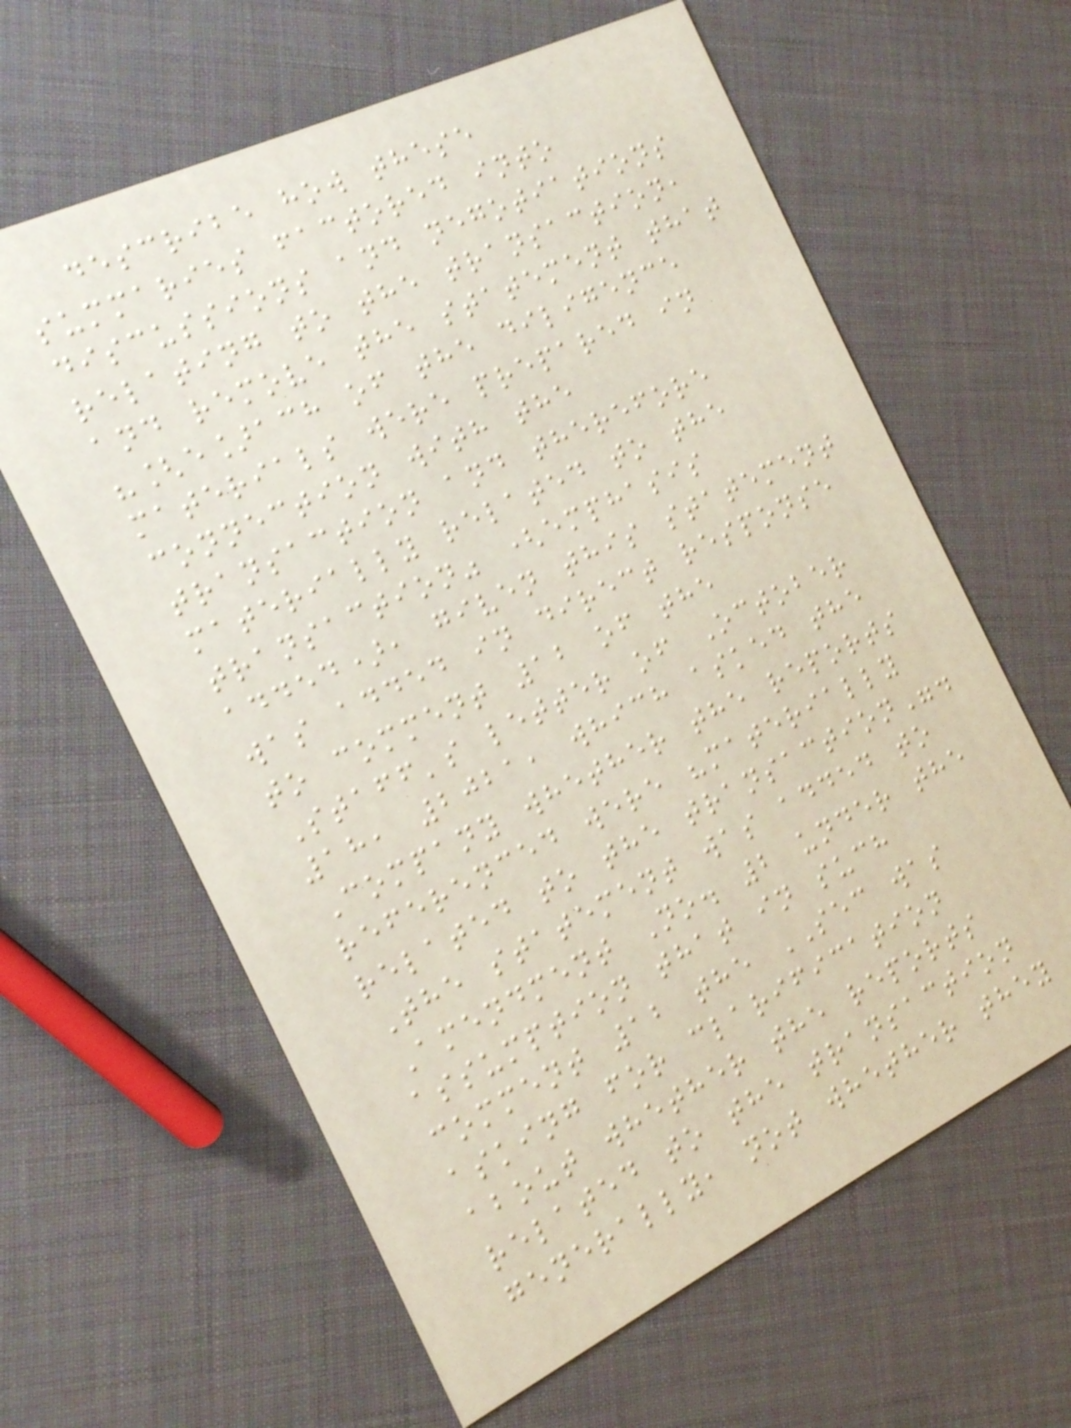describe how these
summaries factored into
discussions and negotiations
relating to the transaction,
and remove the statement that
"[e]ach of the diligence
materials were prepared in
connection with the
transaction and therefore
materially related to the
transaction" (emphasis
added), given this statement
was added in direct response
to comment 12 of the
Staff's letter of October
18, 2021, which asked the
Company whether the reports
referenced were "materially
related to the transaction".
The statement was added to
Amendment No. 2 under the
assumption that in such
comment 12 the SEC was
asking for clarification
about whether the reports
related to the transaction
generally, not whether they
